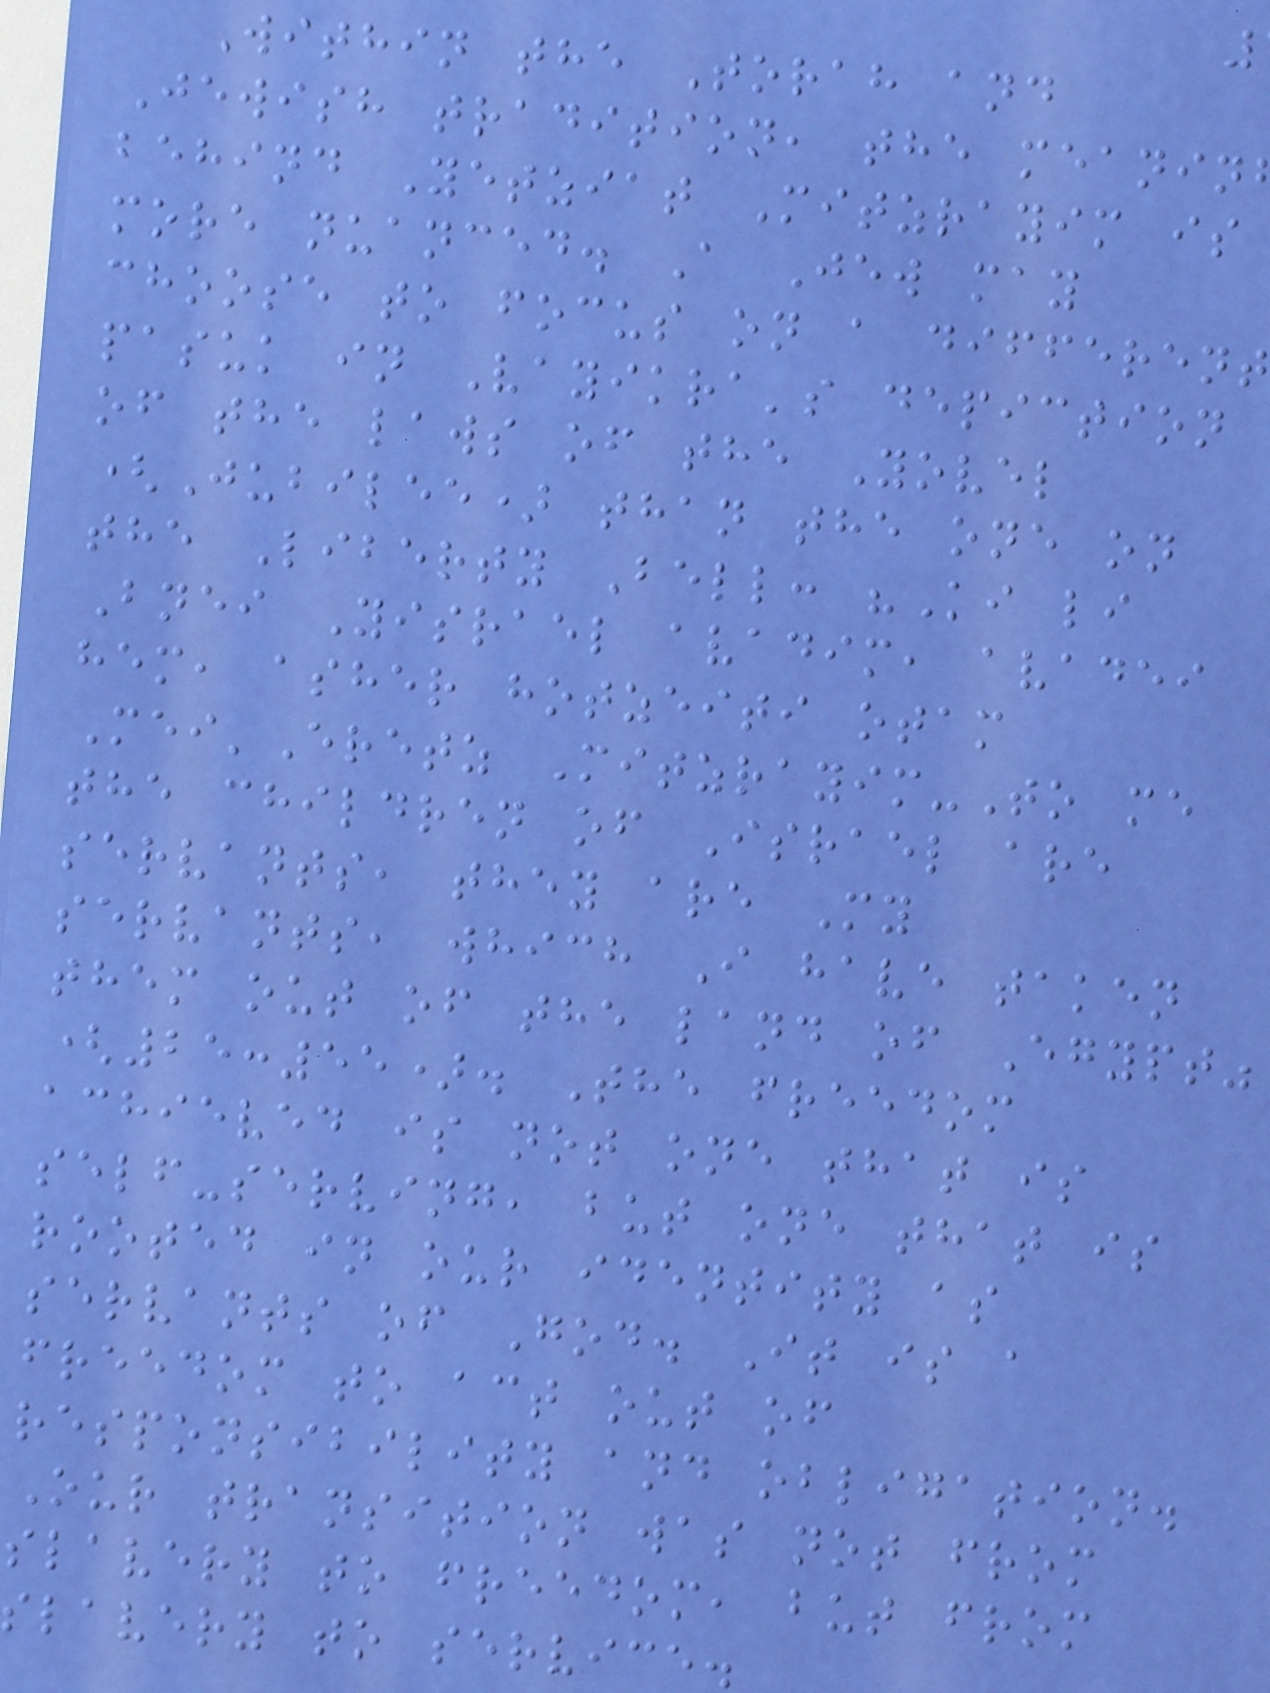Within the Torah and
Jewish tradition, the meanin
behind Yetziat Mitzrayim is
more nuanced. A Jew may
choose to focus on a different
pasuk in Vayikra's depiction
of the laws of the Yovel
(Jubilee) than the one on
the Liberty Bell: "Ki li
Bnei Yisrael avadim, avadei
hem, asher hotzeiti otam
Mei'Eretz Mitzrayim-To me
the children of Israel are
servants, they are My
servants, which I have taken
them out of the land of Egypt"
(25:55). The freedom
achieved is not one that is
self-serving, but one that is
rooted in our identity as
servants of God. It is a
freedom to act out of
responsibility and obligation.
Our transition was not from
slavery to freedom, but from
slavery to service.
